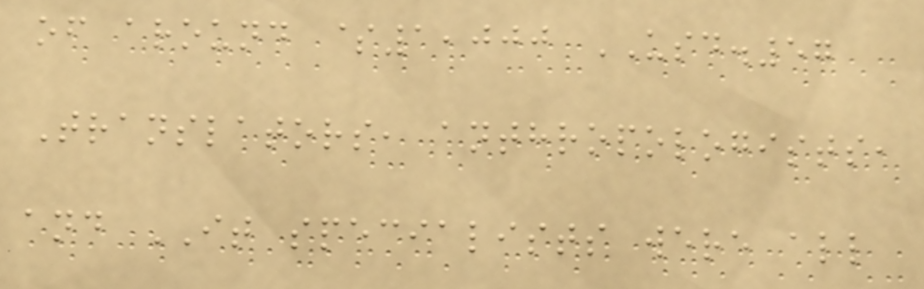of around $1,000 USD.57
Translators, anthropologists,
and IT specialists were all
